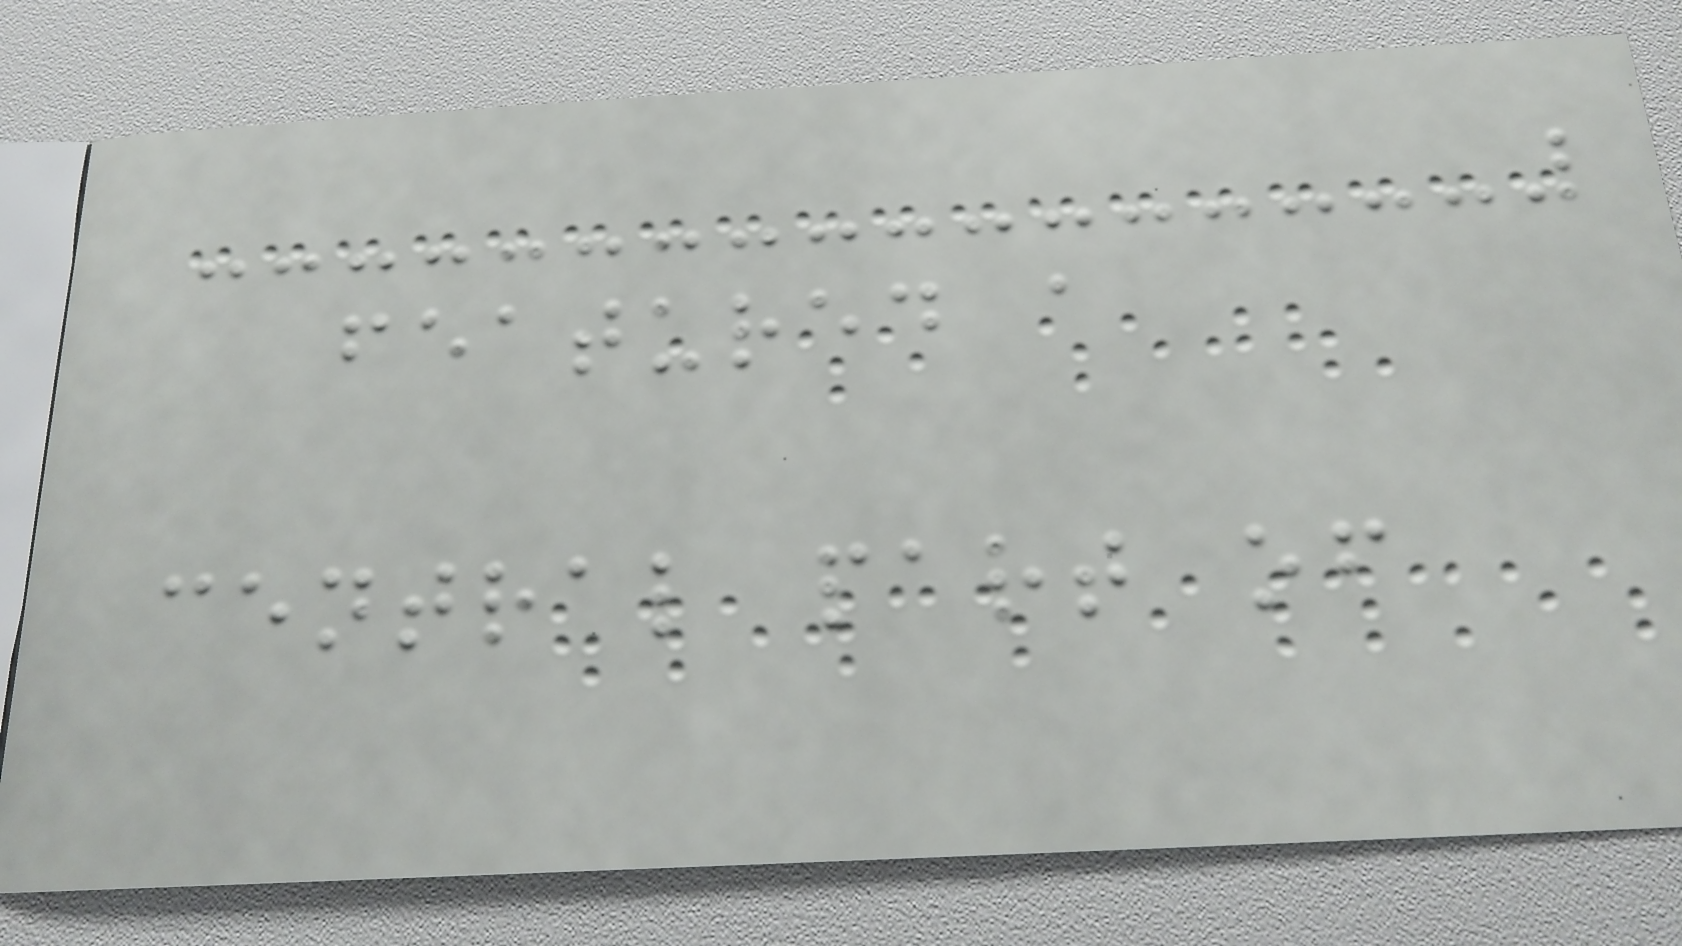featured a
central part of
